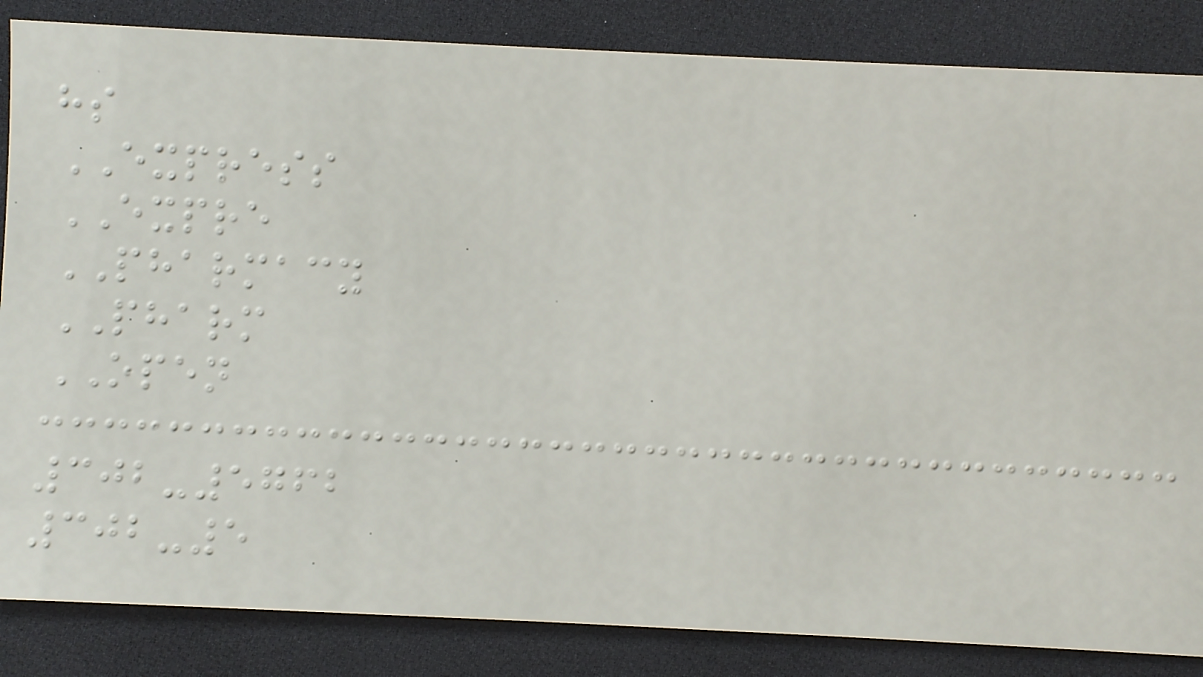hs
EXPRESS
EXPRE
PHARMACY
PHARM
OPEN
302-5762
302-5
